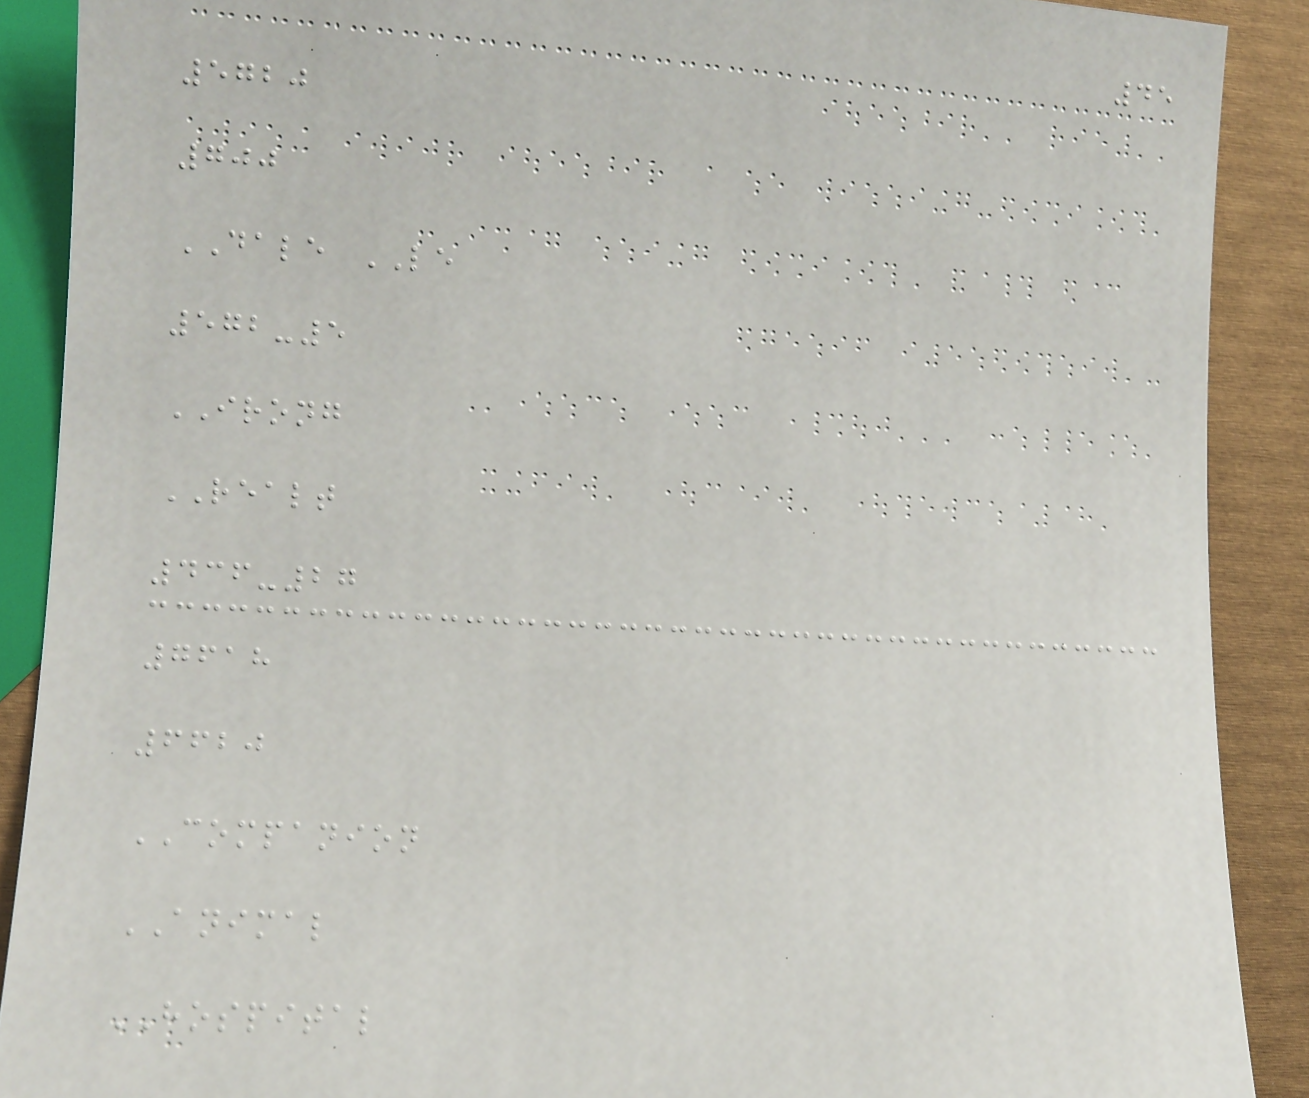45
5720
700
DALE LE
572-5
IRONG
REALT
436-27
7618
6620
COMPANION
ANIMAL
HOSPITAL
